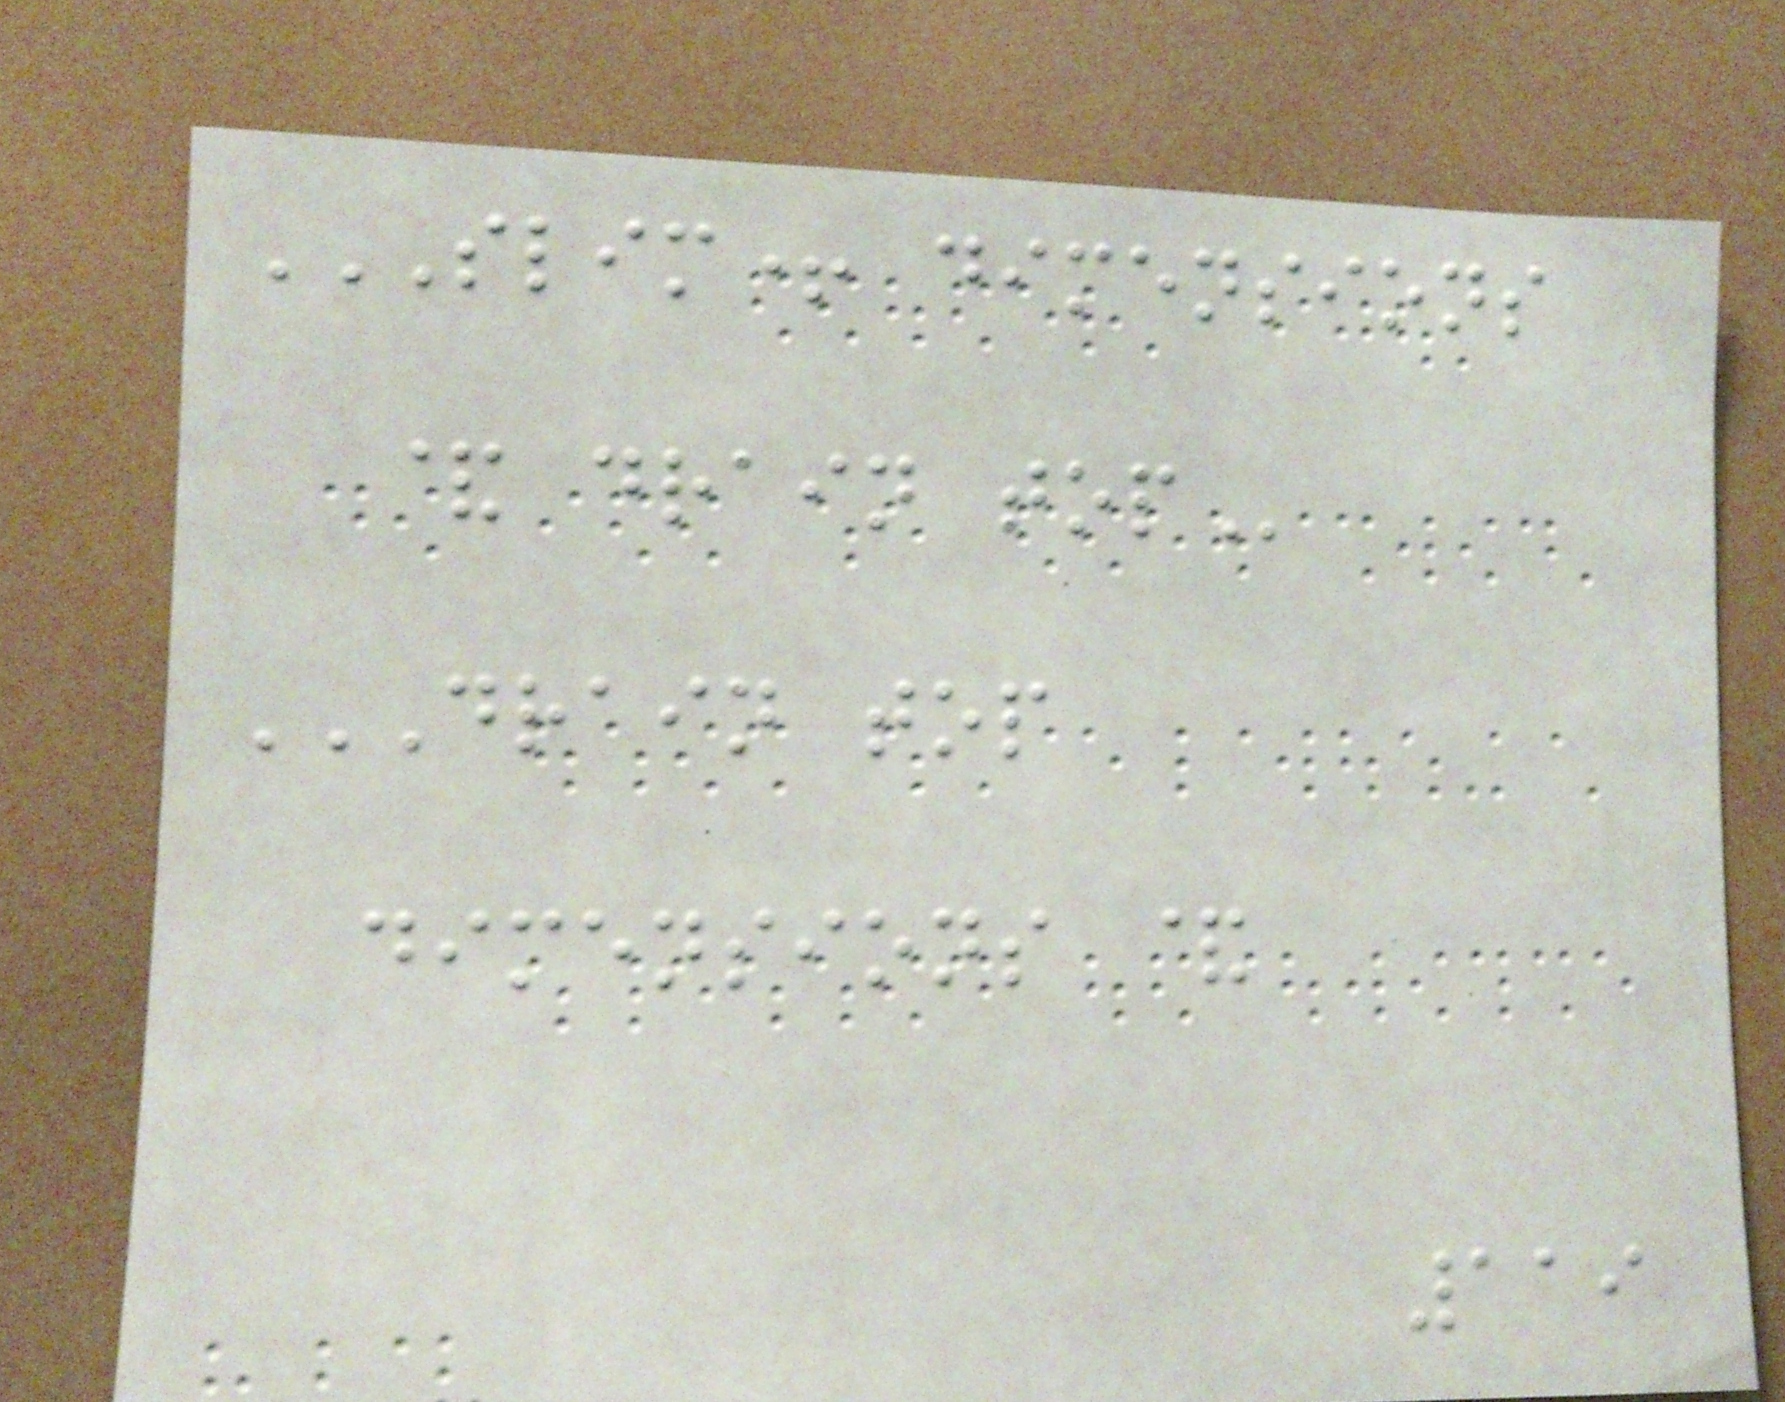SLIM+ DIMENSIONS
& DRAIN TOP
DRAIN TOP
DIMENSIONS &
119
